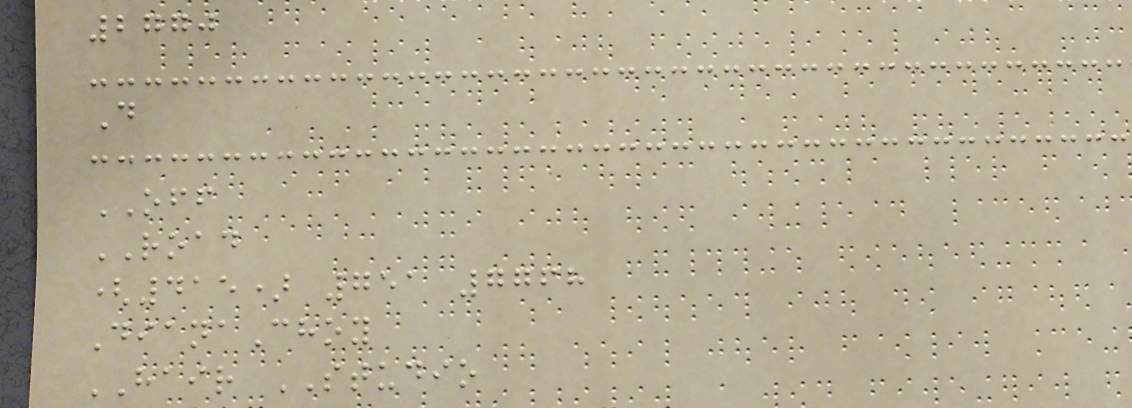2770
D
OFF
ROAD
(415) 751 7768
DianaChoy
HAIR STUDIO
